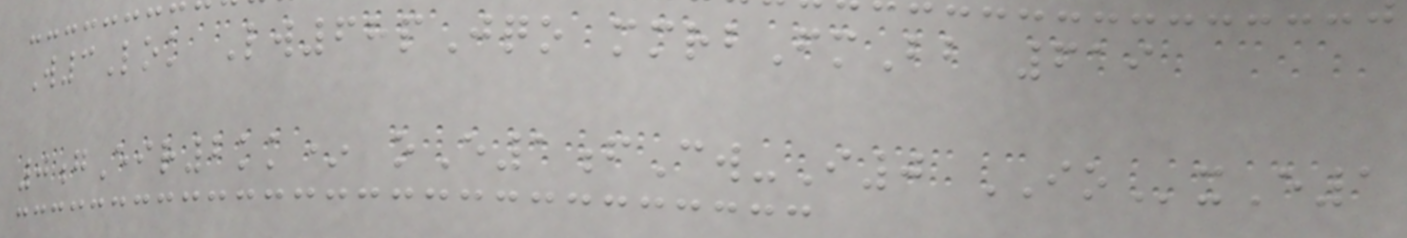W3Lok Lw68pJqo mmrbFmBb 619
0gEir2kk* oE1fCw-I0 IOxE1
